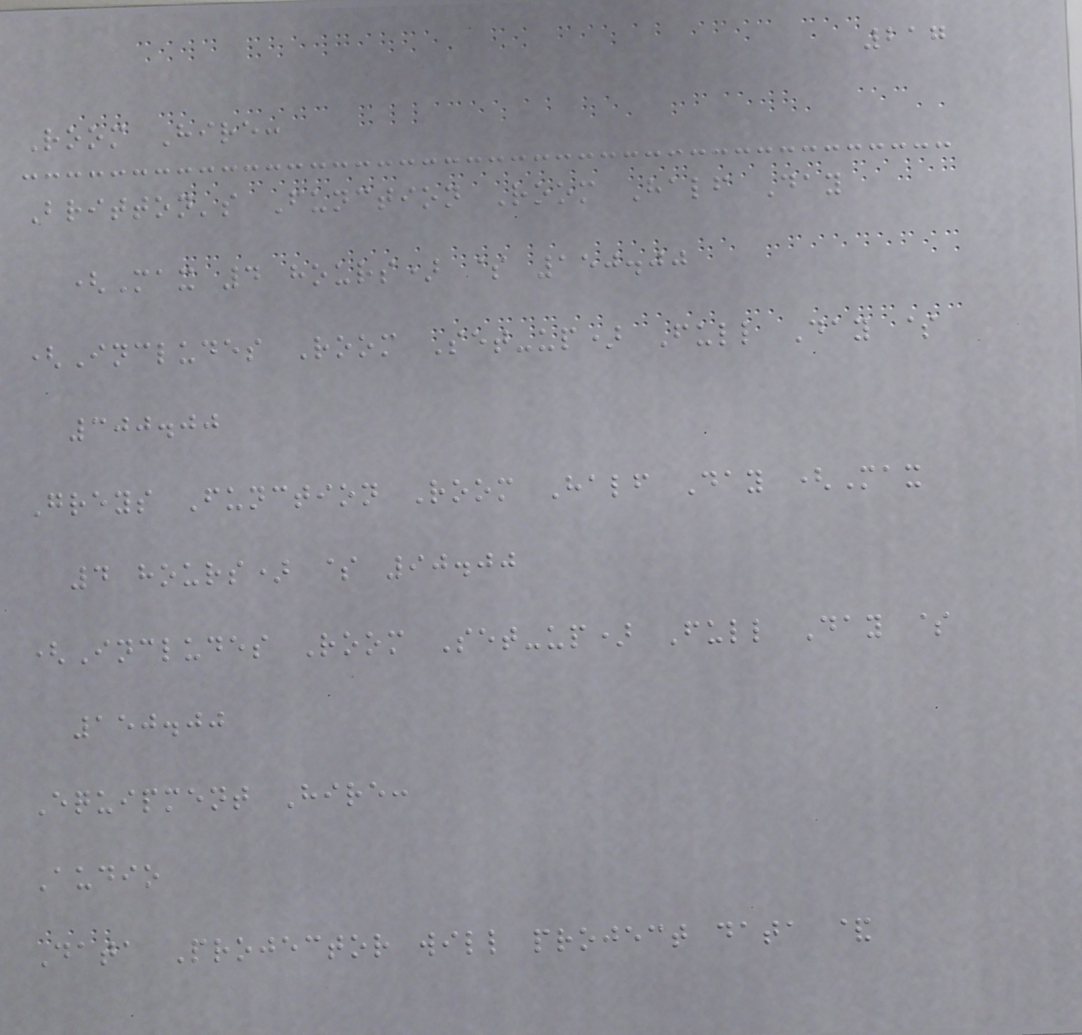217
Room Hire:
Britton's Function Room Half Day
(Max 4 hours) $ 150.00
(Includes Room Set-up) Full Day $
300.00
Greys Function Room Half Day (Max
4 hours) $ 90.00
(Includes Room Set-up) Full Day $
150.00
Equipment Hire:
Audio
Data Projector will project data &
